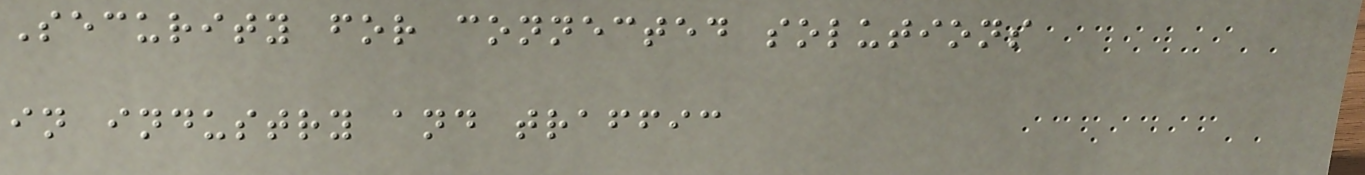Security for connected solutions
in industry and traffic
